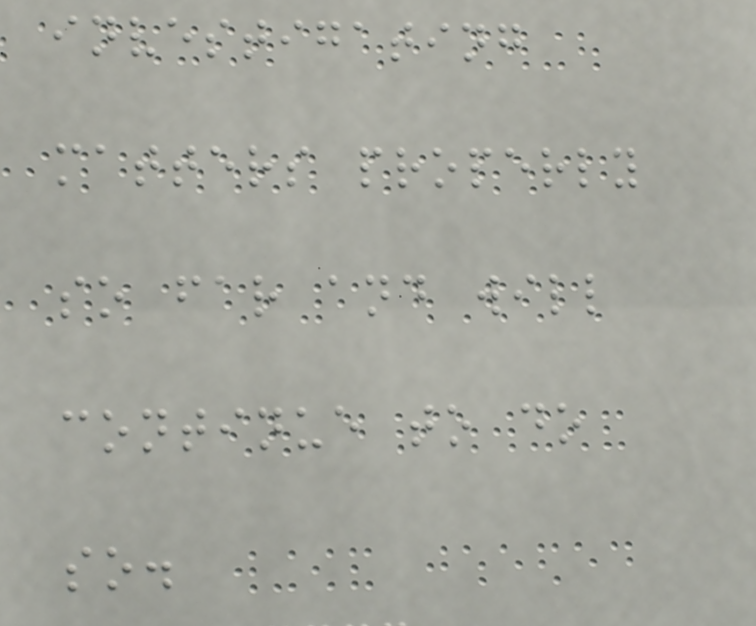investigating
matters properly
so far and will
continue to do
so.
